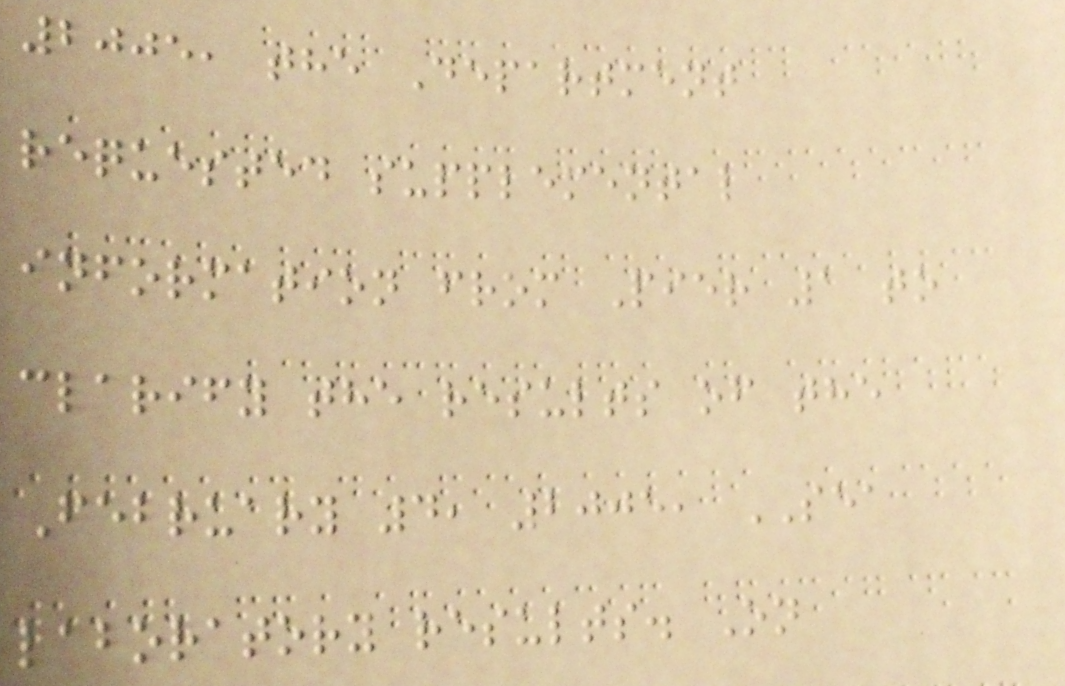2005, the Department
requested supplemental
information from Pier 1 to
clarify the results of the
February 4, 2005, SEA
laboratory results. On
